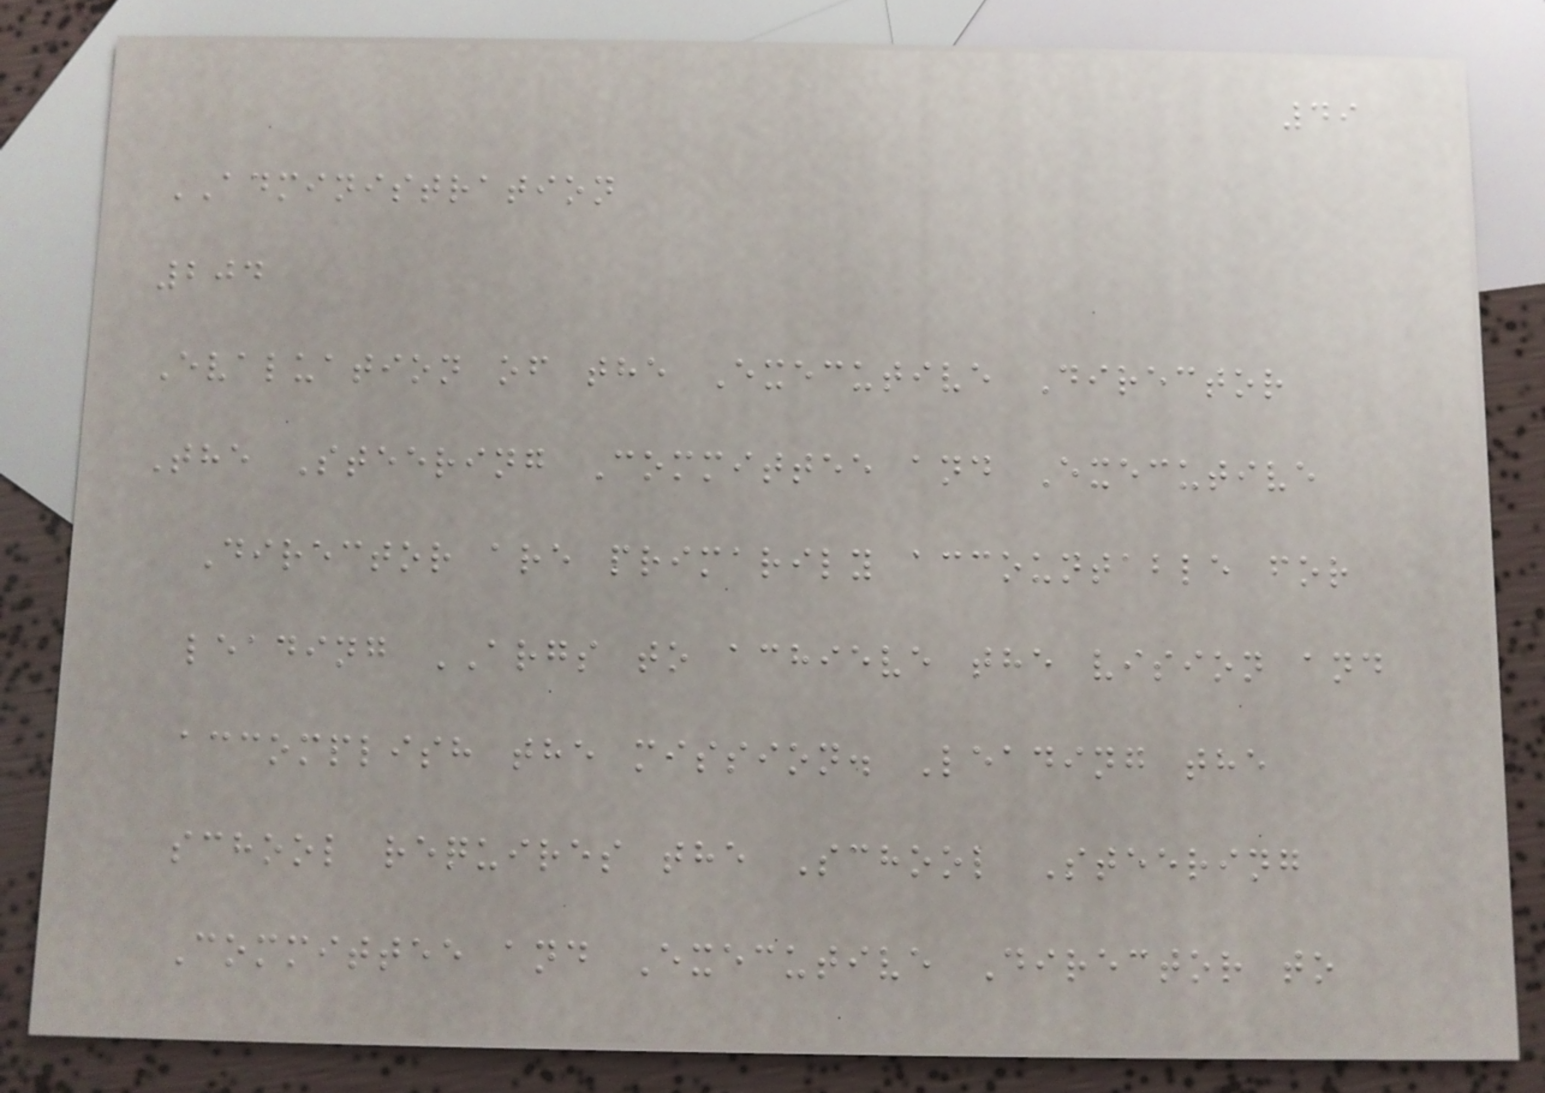49
ADMINISTRATION
204
Evaluation of the Executive Director
The Steering Committee and Executive
Director are primarily accountable for
leading ARGS to achieve the vision and
accomplish the mission. Leading the
school requires the School Steering
Committee and Executive Director to
